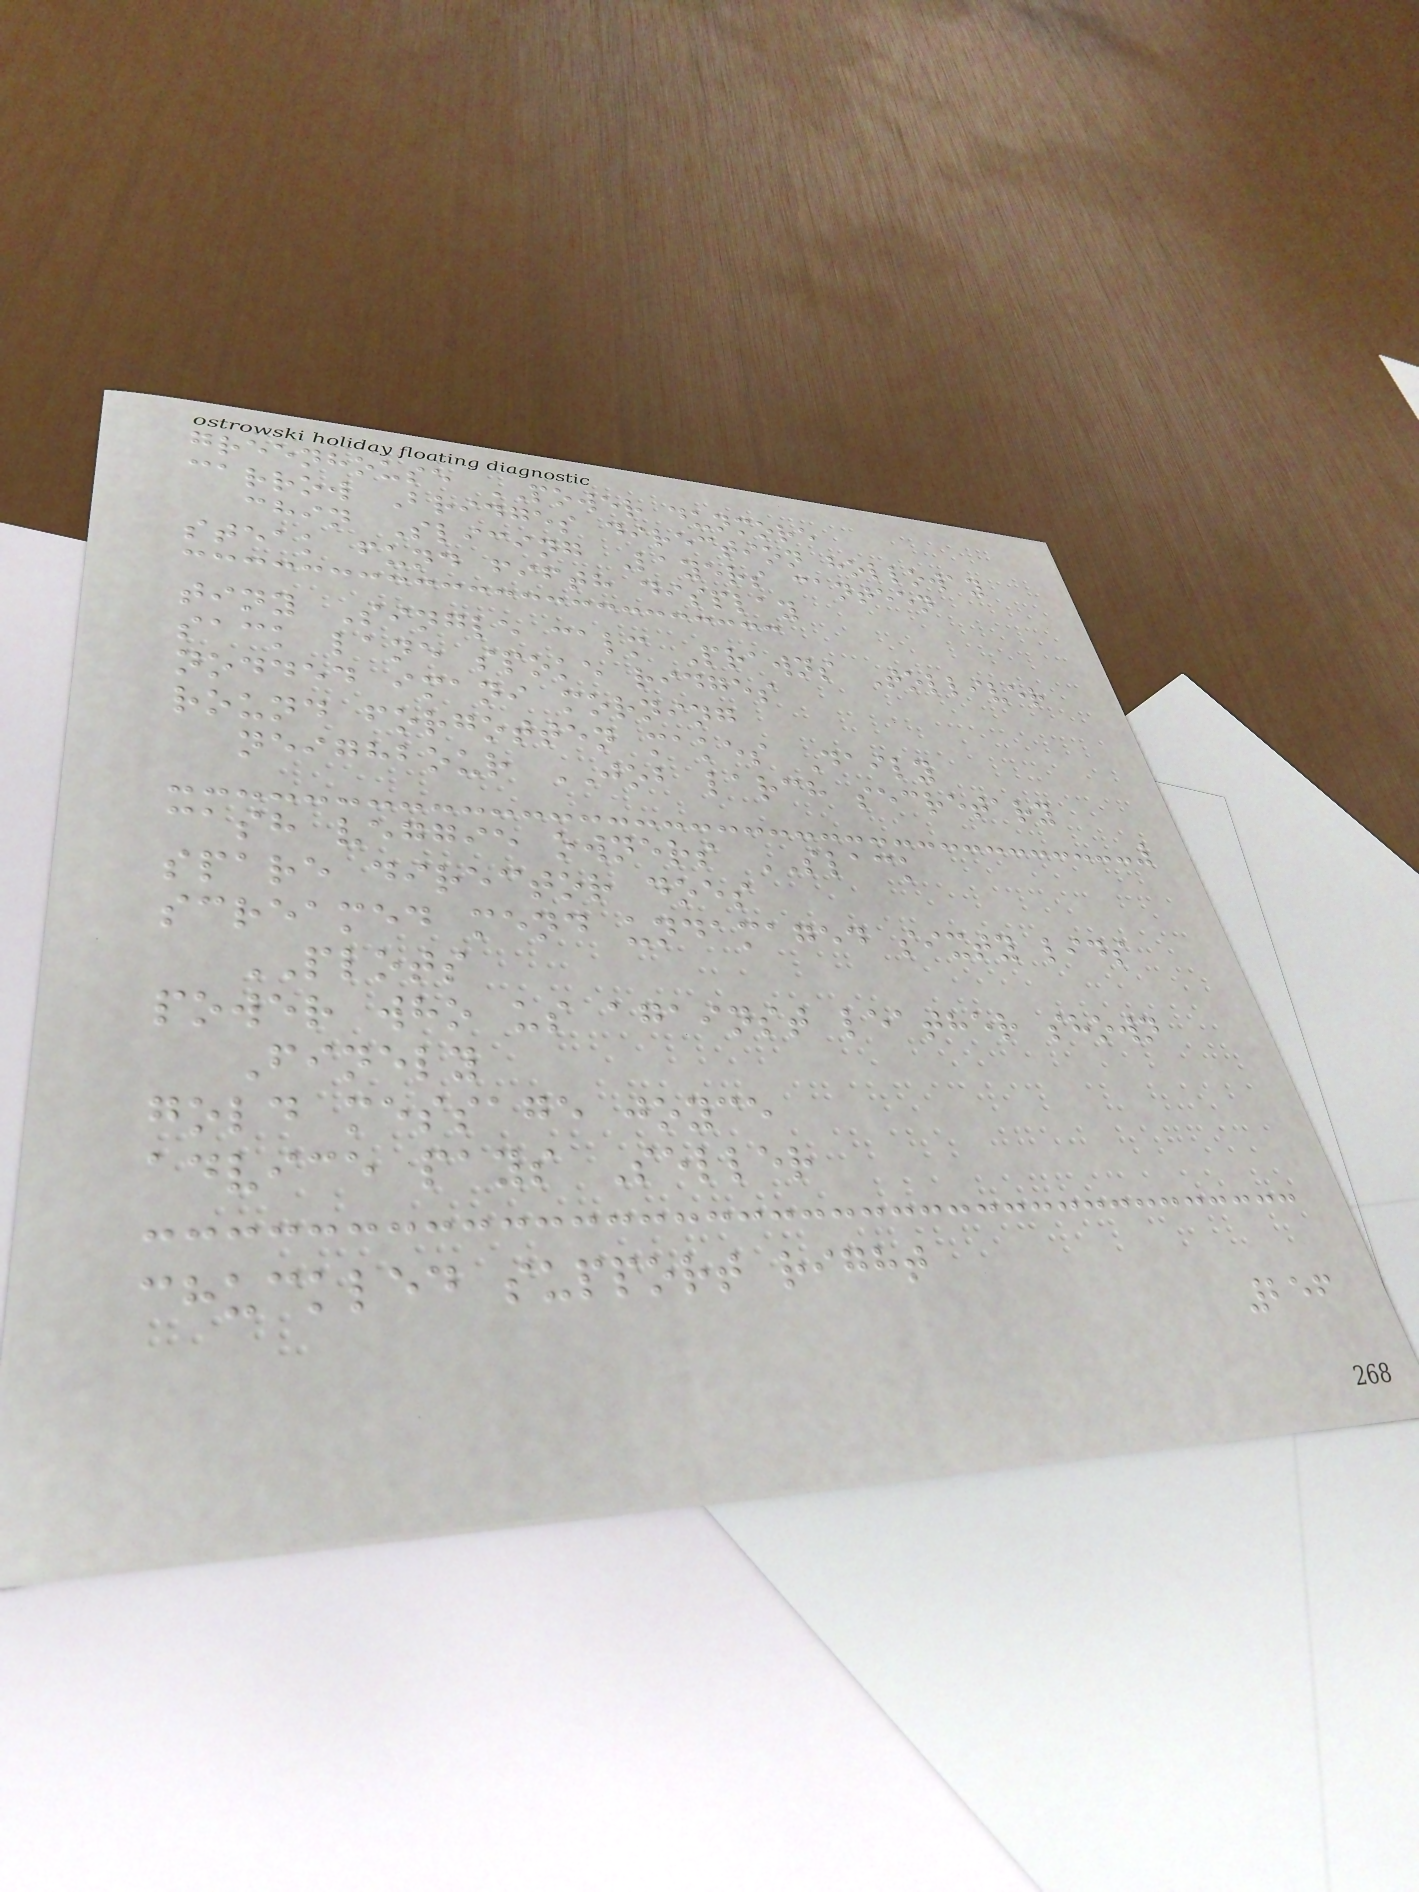greenhouse POWER dunmore
carrow Bridges direction holloway
chin Slicing Layers canteen
steak fund fifth display
tiny Single calm Prawns Tolliver
sack lane spoke ridges
nodded imani morning
round forgotten makes Daily
neighbour JOB larch secretary
cash veggie owners SLACK
spare director does
screamed mend undamaged sixty lids
PLOTS
power who us against leather shown
Finely
gold message joyce
advice pays Seller
chuckled support right
256
